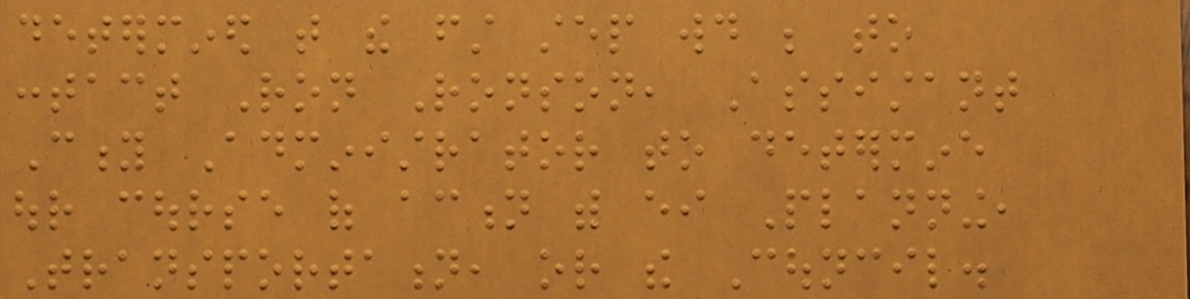determined that the first step would be to
contact Ron Ronson, Assistant
City Administrator to determine
our course of action with either Planning,
Transportation, or the Council.
